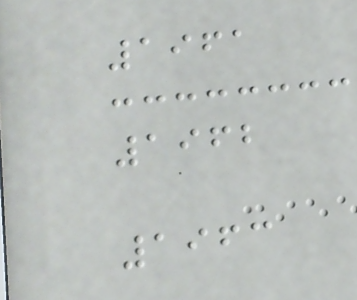1961
1962
1963
